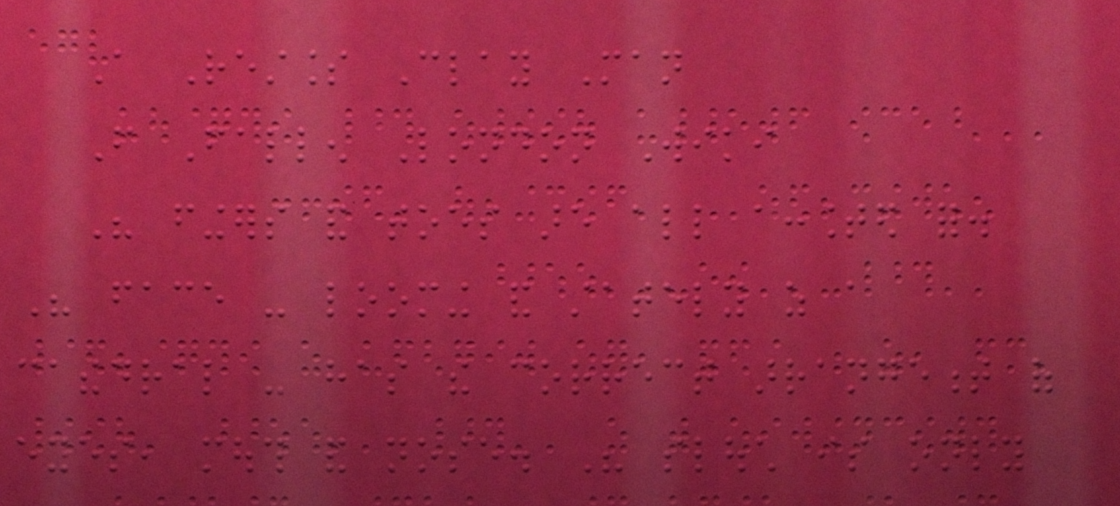A Restless Clay Man
From Fallen London Wiki
His fingers and toes are all accounted for.
His face - looming and stately as a
cathedral - has the correct arrangement of
eyes, mouth and nose. His slouch is only
